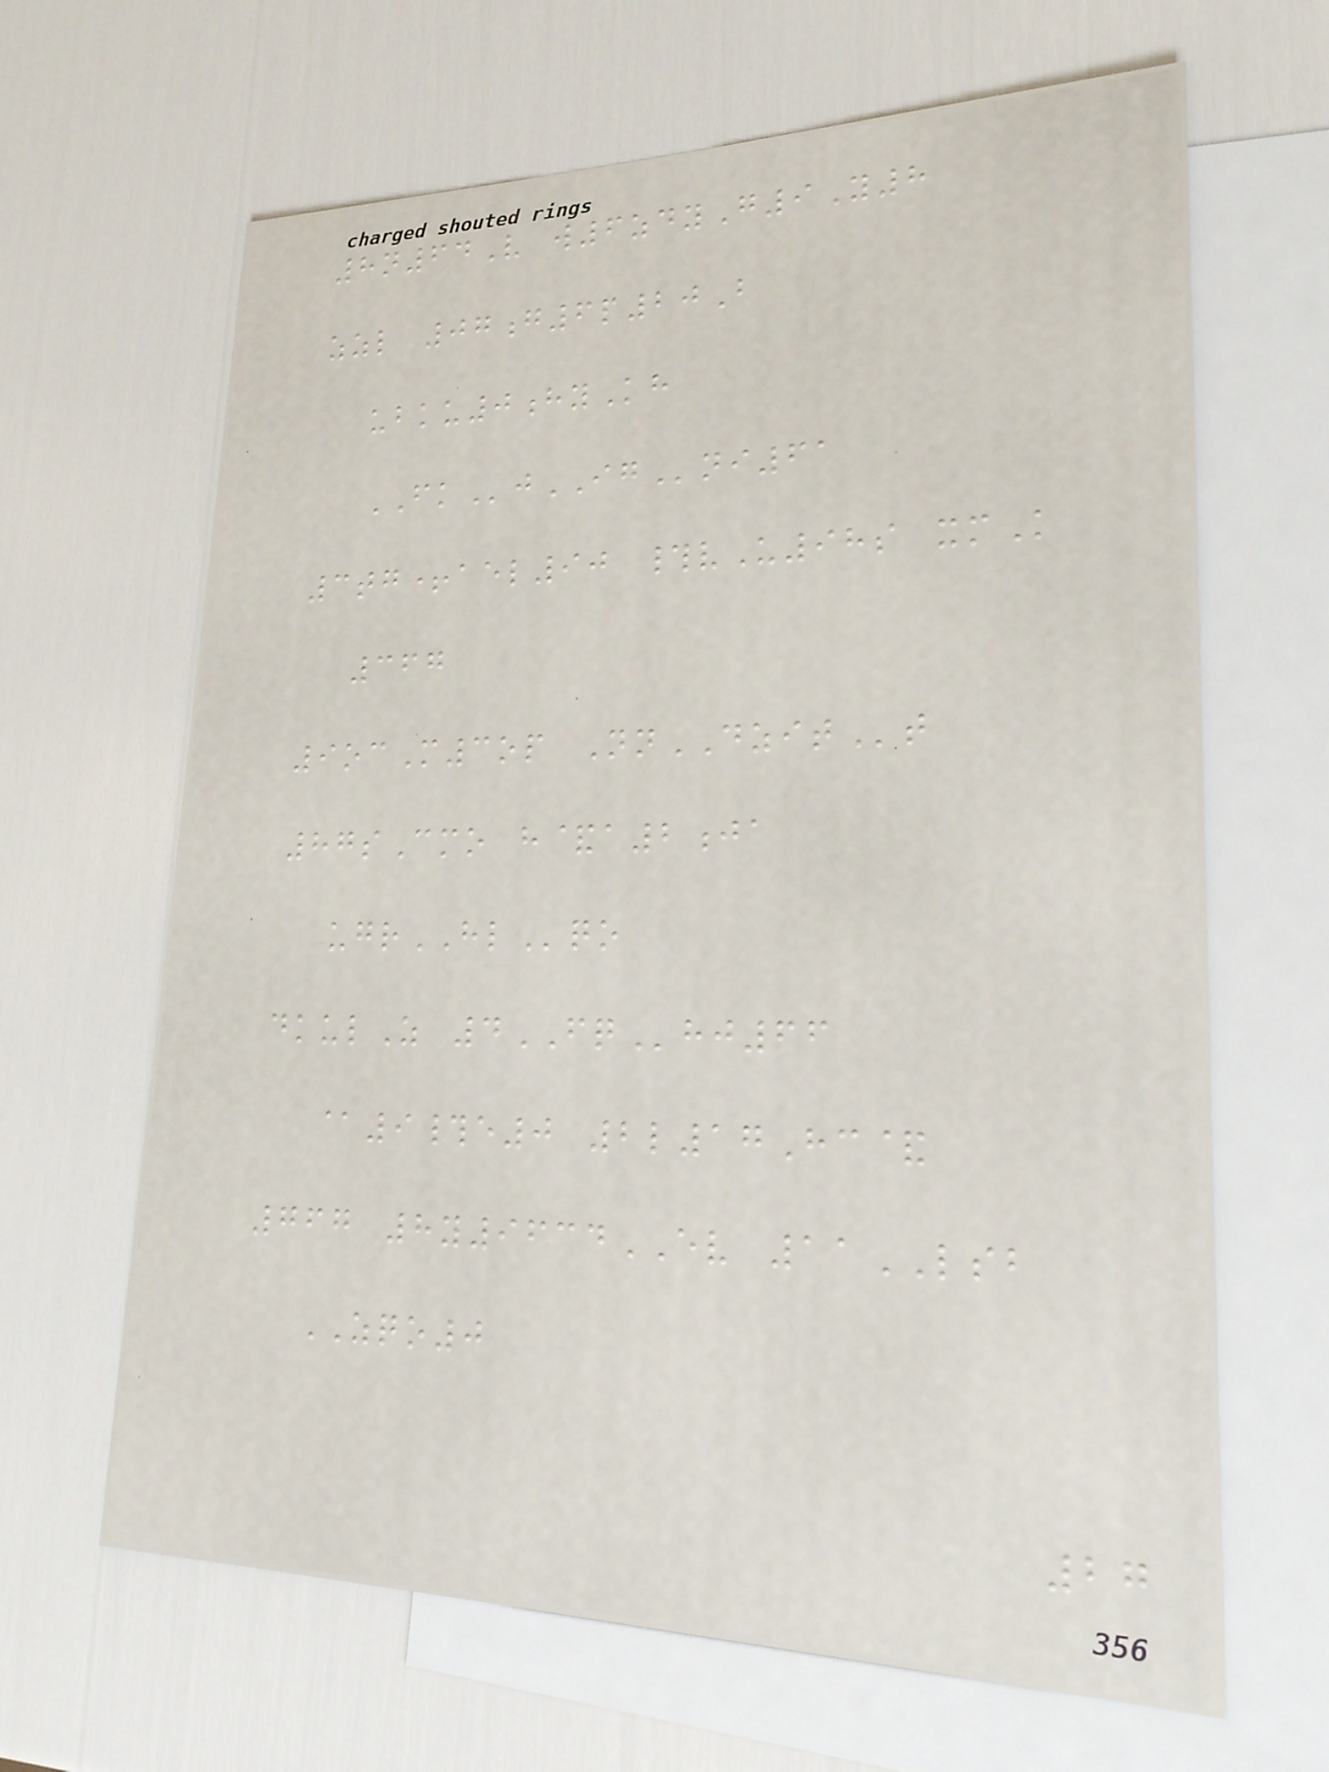8n64V w6zdyG9Y8
zzl 07g6p20B
ubku0hyKh
FKjIGni61
3tg+ael90 #vU98s xmK
367
9ocM3op NnDZITt
87sCmo h&a2ja
ugrHLqo
dkulZ 4FQhj66
@9#e0 2l17Hc&
767 8y9634EV 11LSB
ZQO0
27
